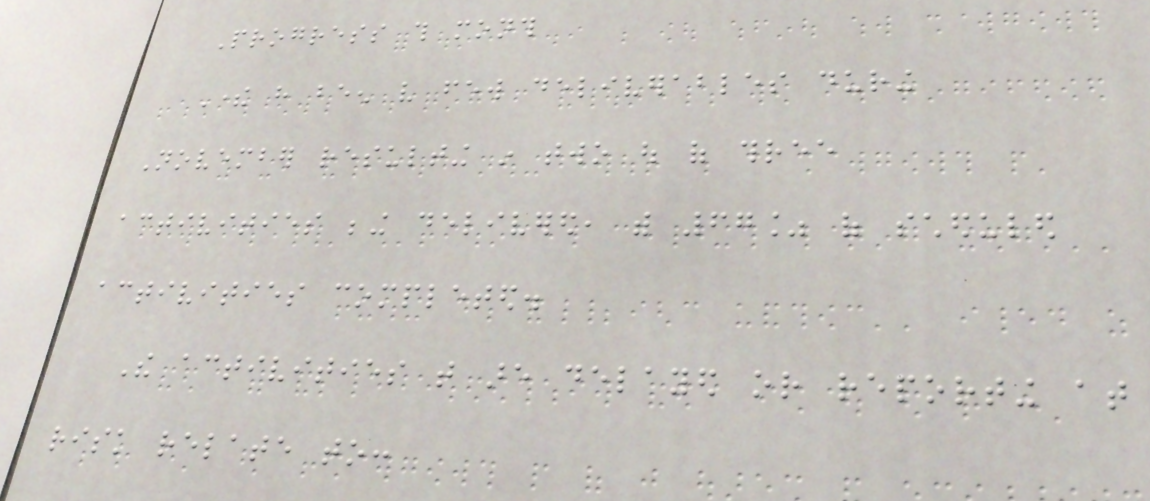Progress this month
There have been very few deliverables during
November resulting in two out of three
activities being delivered, with 67% of scheduled
activities completed.
The activities that are delayed or reporting at
risk relate to:
